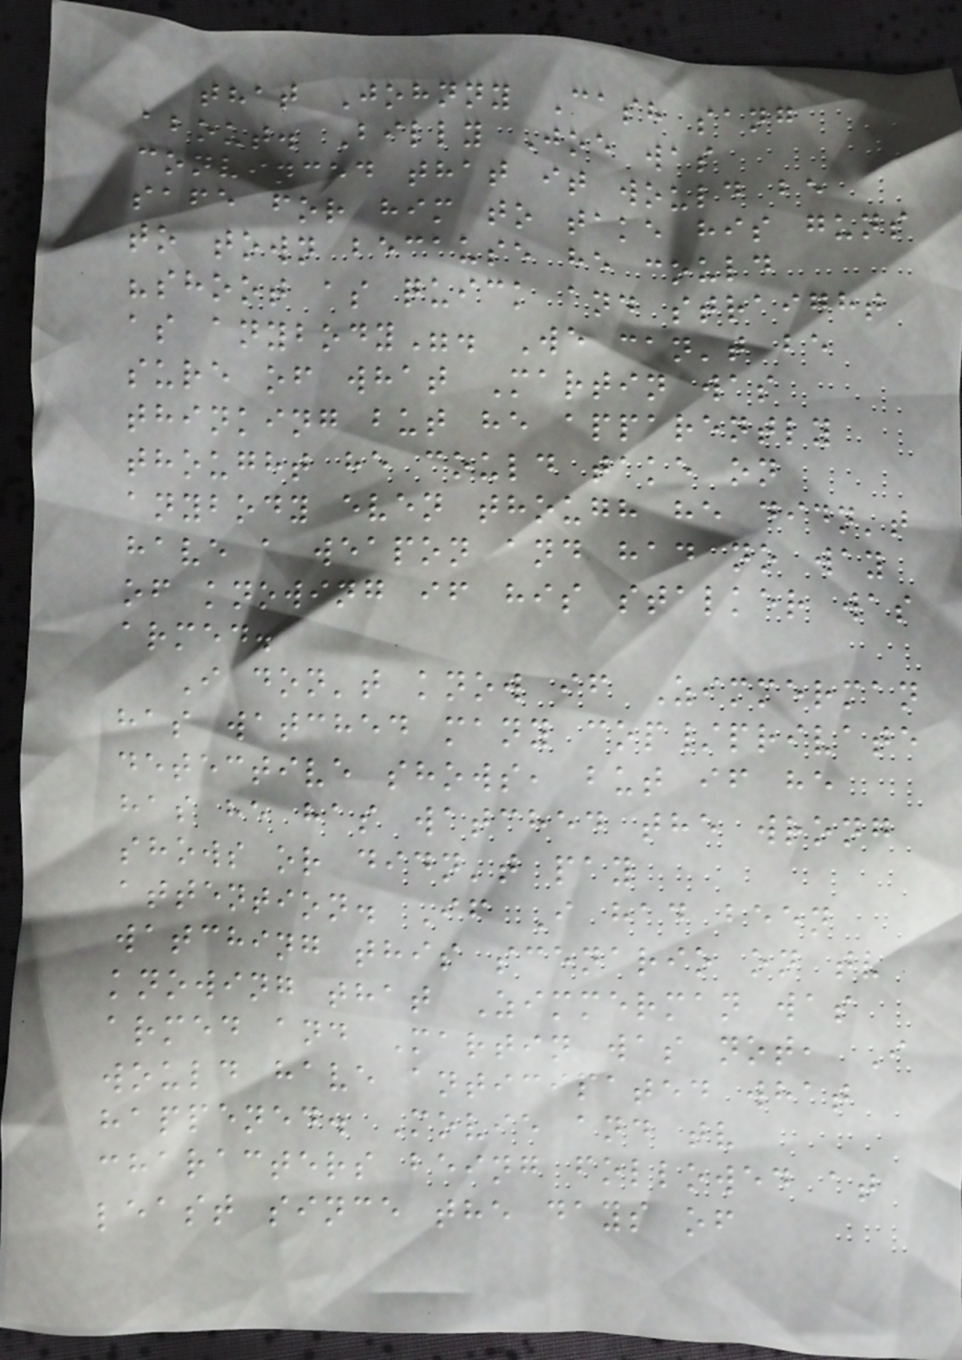that Johnny Cash sang
about. Billy Joe was
convinced that it would be
safe for him to take his guns
to town because he could
"shoot as quick and straight
as anybody". We can't be
sure of what Martin was
thinking but he apparently
thought he could take on
anybody even though he didn't
have a weapon and had no way
of knowing if his stalker was
armed.
I don't know if Zimmerman
has watched many cop/private
detective shows, but if he
has he has watched the wrong
shows or didn't pay
attention. If I had been
watching this scenario on tv
knowing that Zimmerman was
armed and Martin was not, I
would have anticipated what
happened. Movie and tv
characters being followed at
least since the days of
